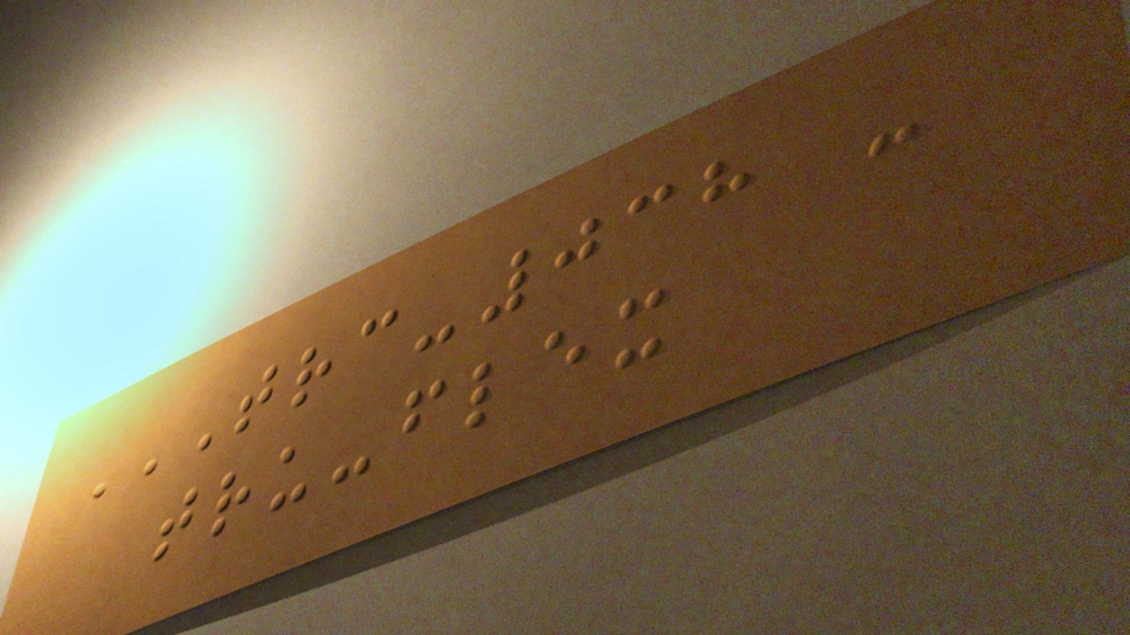TRC-038 -
TRU-FLEX
